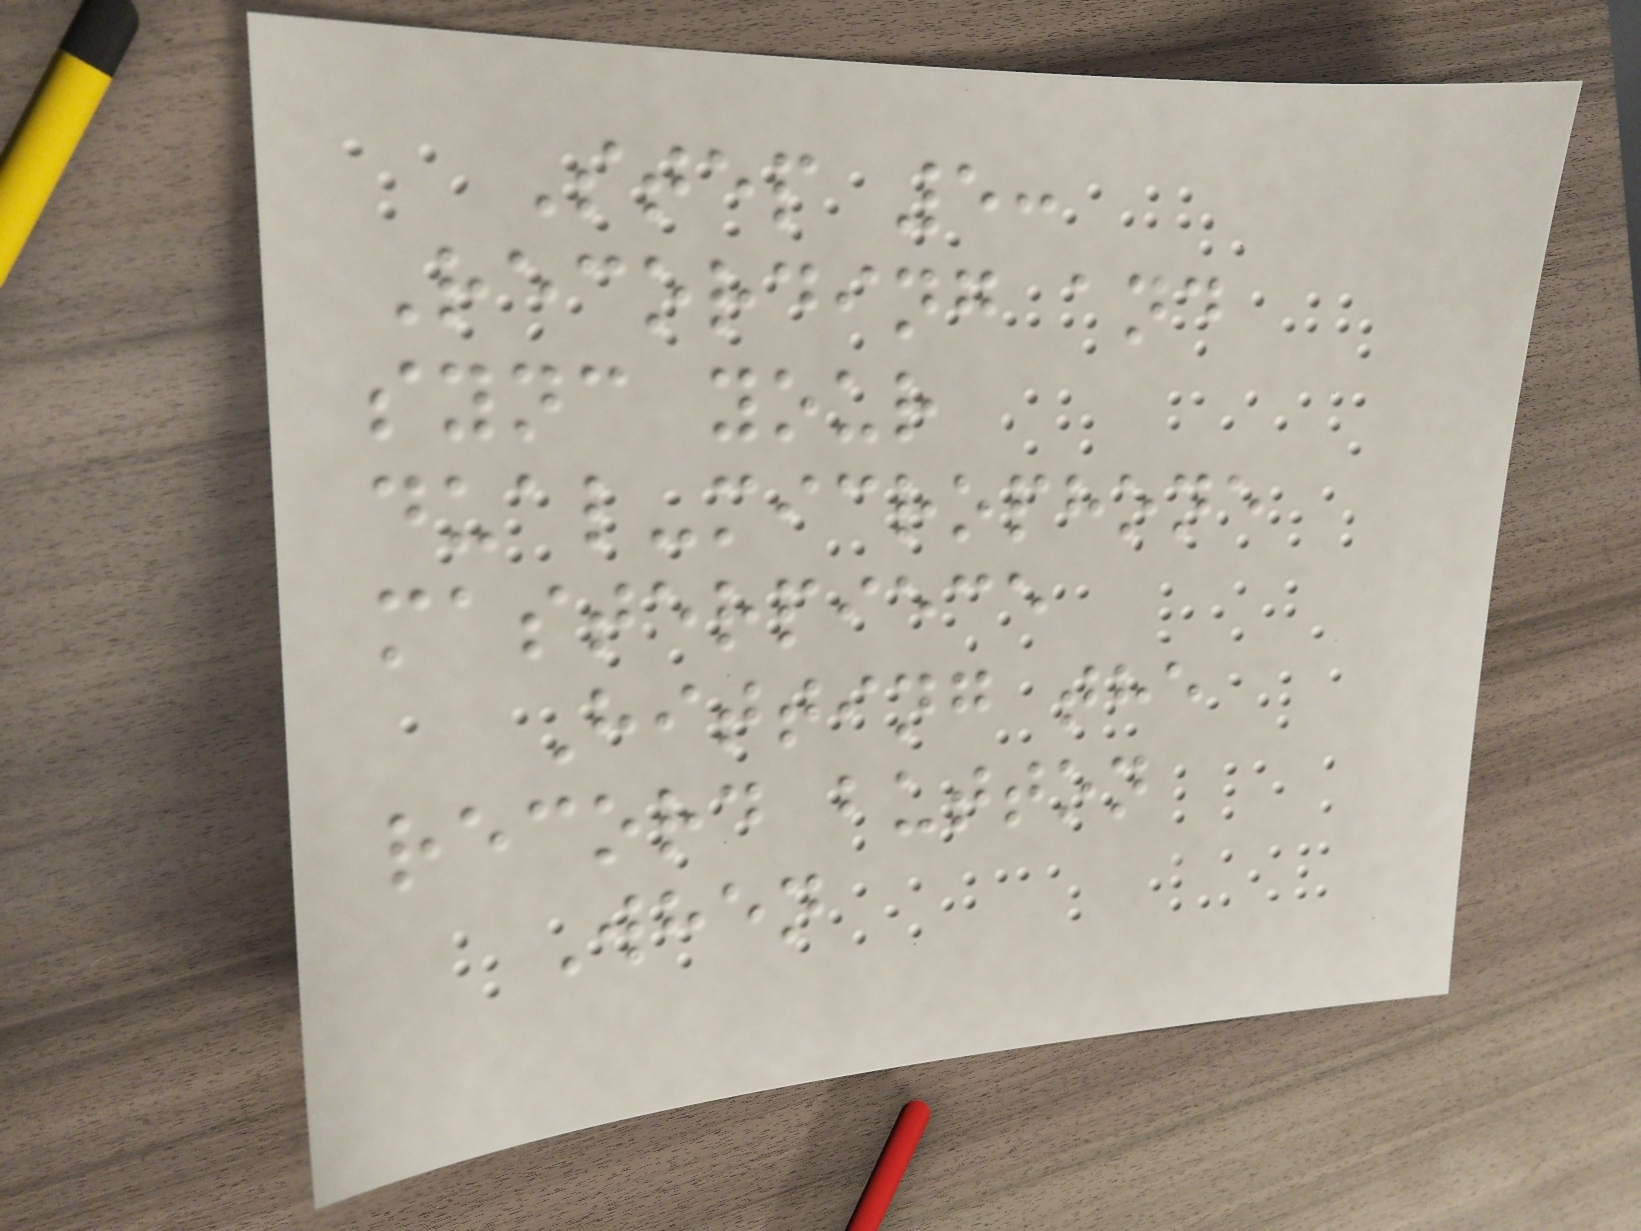Step 5:
Recording and
sync your
dual-microphone
masterpiece
Hitting the
record button
When
